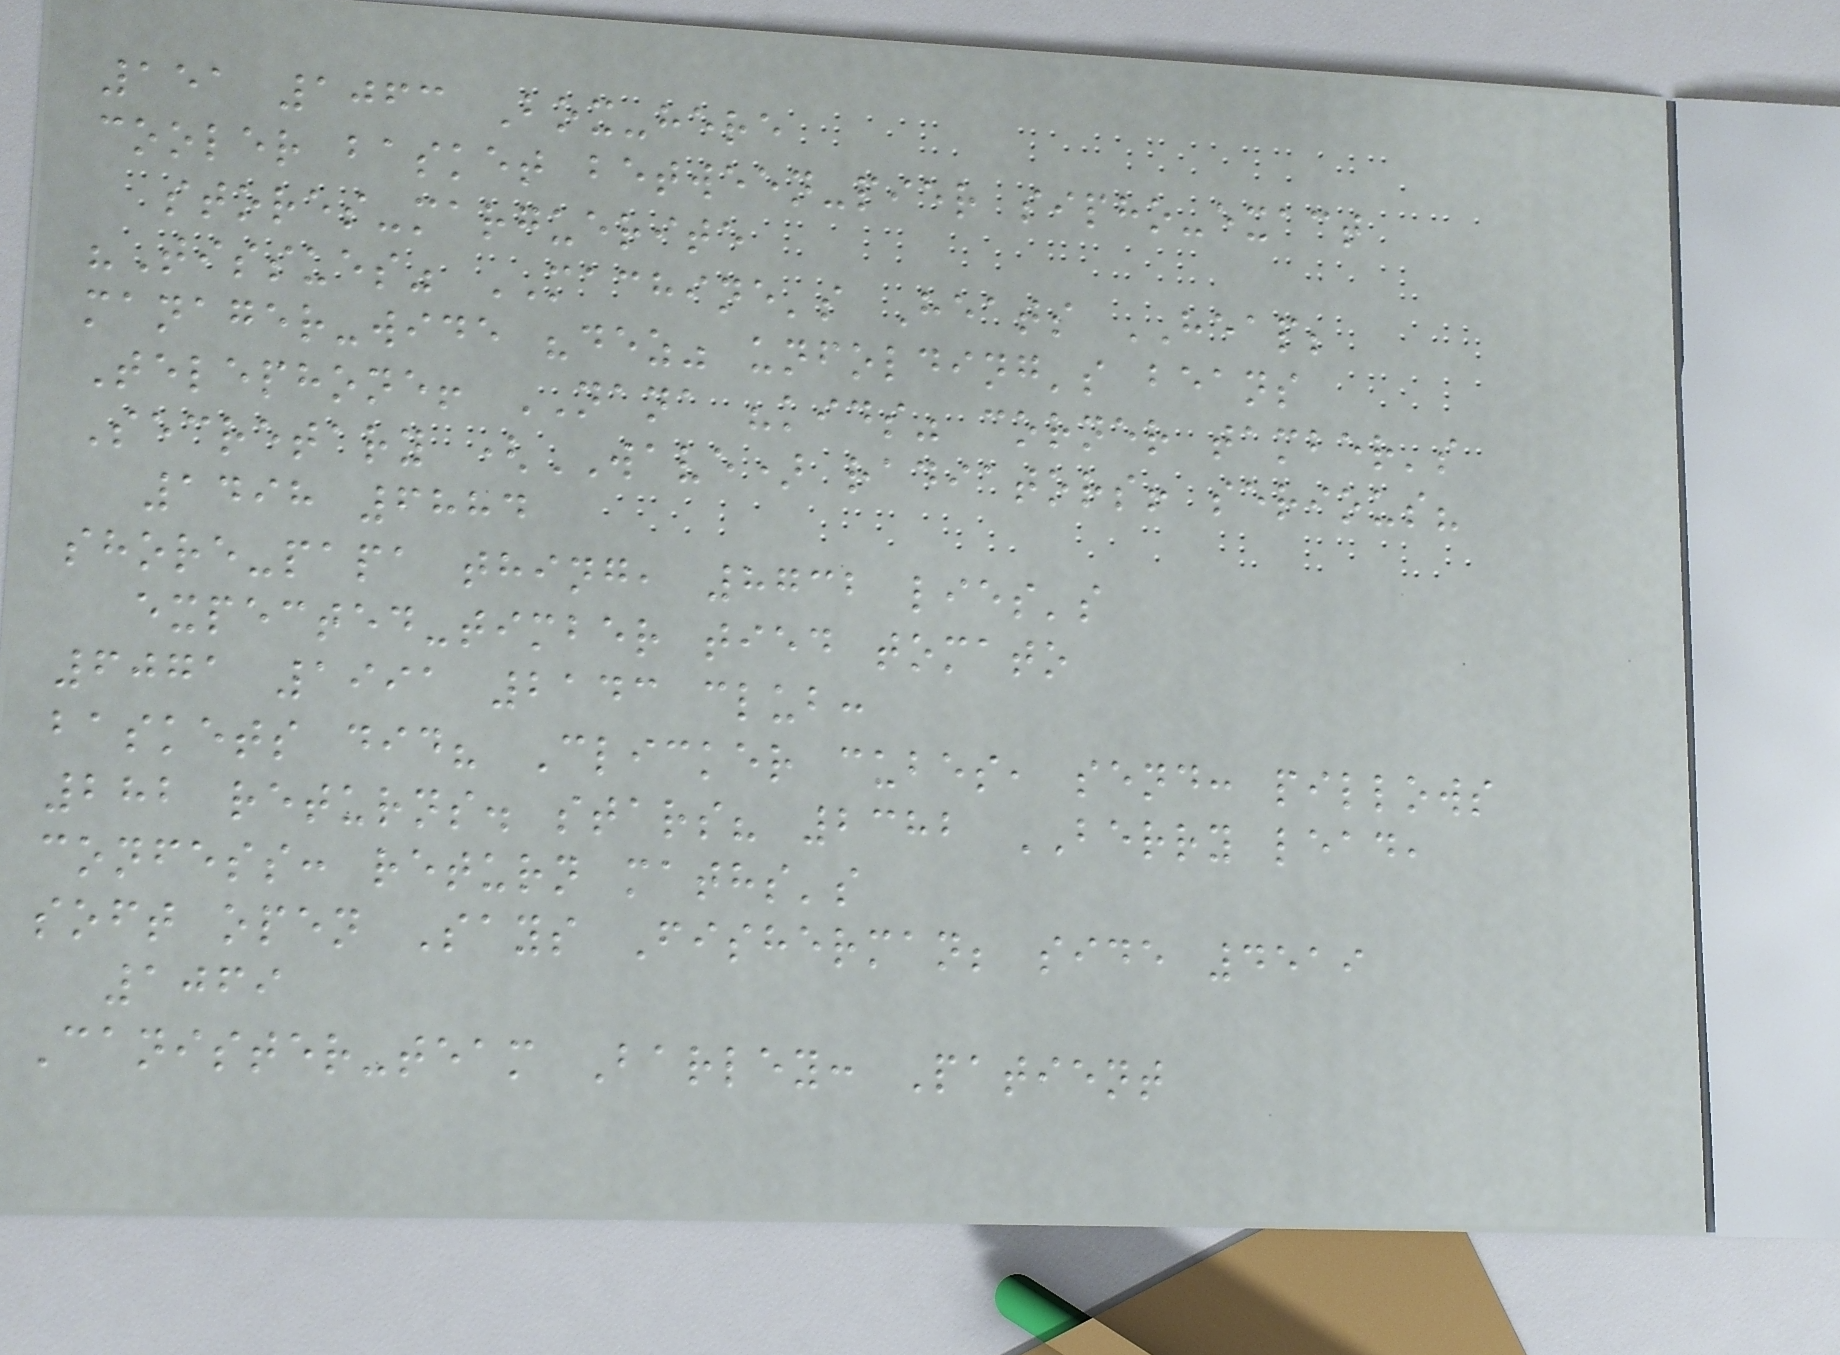151 1063 Box-here
cooler basket between-pier sipho-exact
stores-marguerite
"Tissues" MACHINE's Heats HEAP;
manager-wide "dez" unfolding's beans
Telephone! NANA "kids" corner tamber's
Secretary (WAVE) radiators! serious?
1498 6884
shore-papa thing, 8732 lies's
expected-timber tied tomato
6071 1991 2143 club:
baskets did? Clicker cubes, send: pillows
282 returns. stars? 2382 BERRY lead,
confess: return maths's
soft open Says Fisherman; side 4519
1069
Canister-team Barley: Patient
